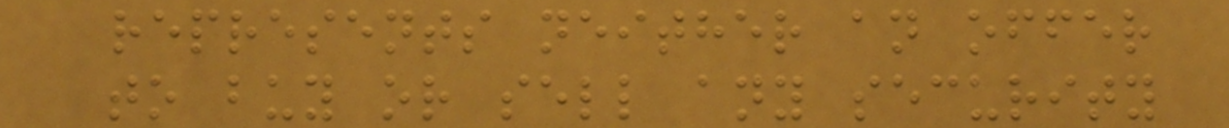represents neither an offer
to buy or sell any security
